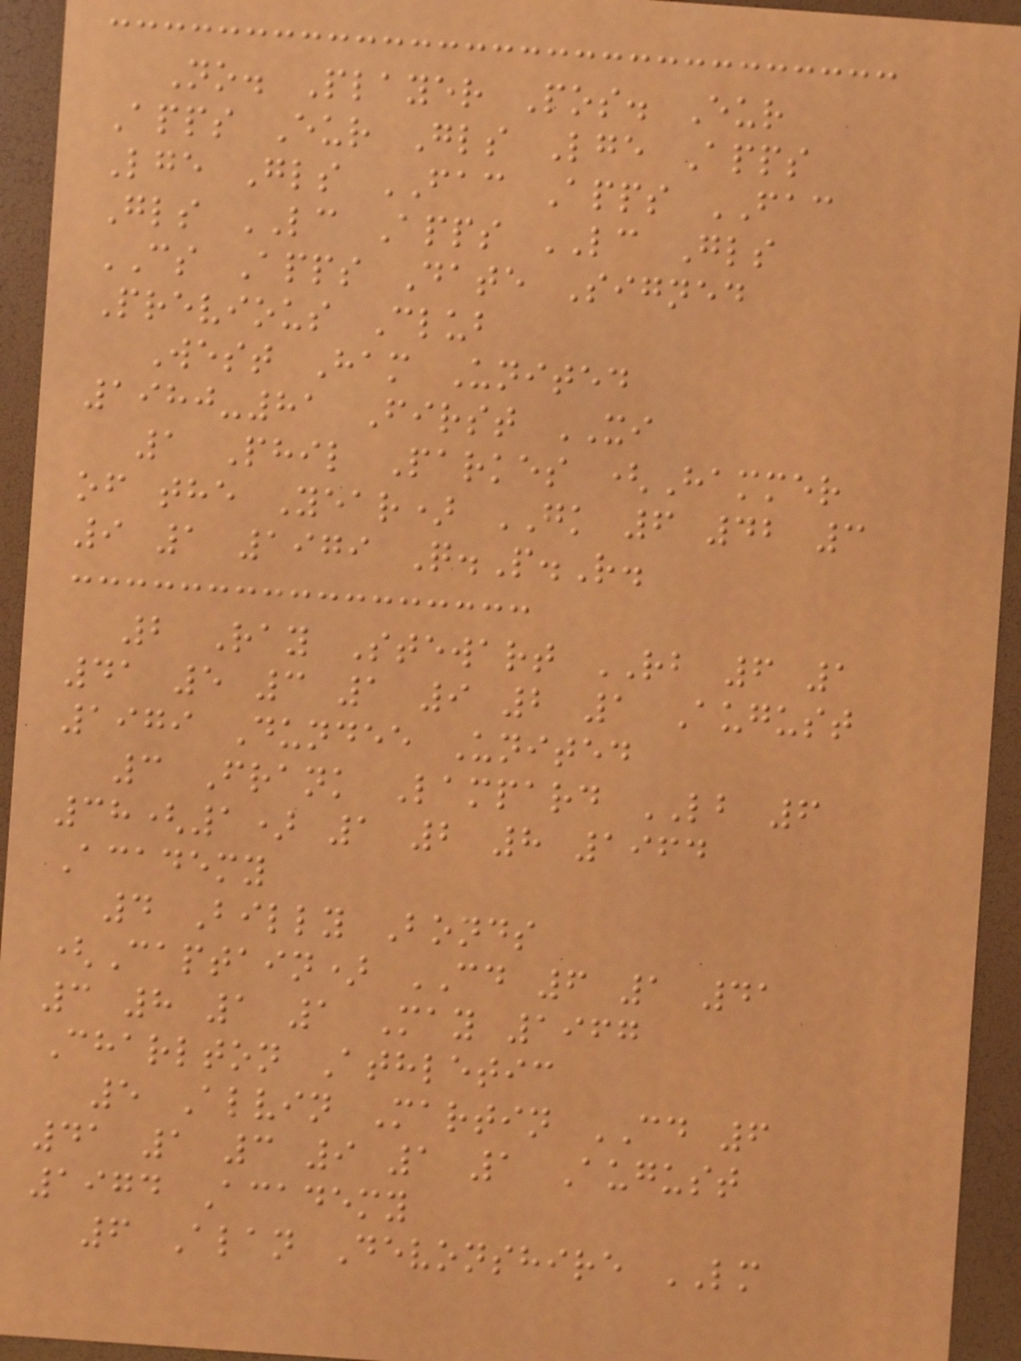No. Player Pos. Eur
Apps Eur Gls Lge Apps
Lge Gls FAC Apps FAC
Gls LC Apps LC Gls
CS Apps Date Signed
Previous Club
West Ham United
1980-81 First XI
1 Phil Parkes (Hammer
of the Year) GK 6 42 3
9 1 1979 Q.P.R.
2 Ray Stewart RB 6 1
41 5 3 1 9 2 1 August
1979 Dundee United
3 Frank Lampard LB 6
38(1) 1 2 8 1964
Academy
4 Billy Bonds
(Captain) CD 6 1 41
3 8 1 1 May 1967
Charlton Athletic
5 Alvin Martin CD 6
41 1 3 9 1 1 August
1974 Academy
6 Alan Devonshire LM
